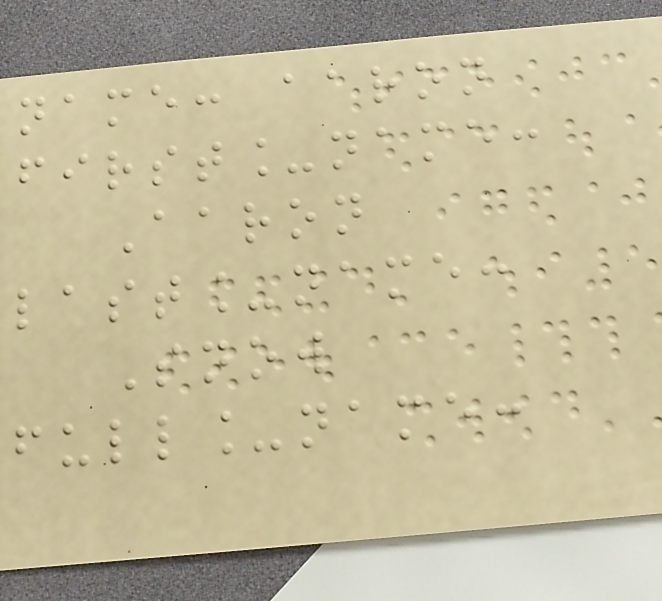name: aaron
first_name:
Aaron
last_name:
Snow
full_name:
